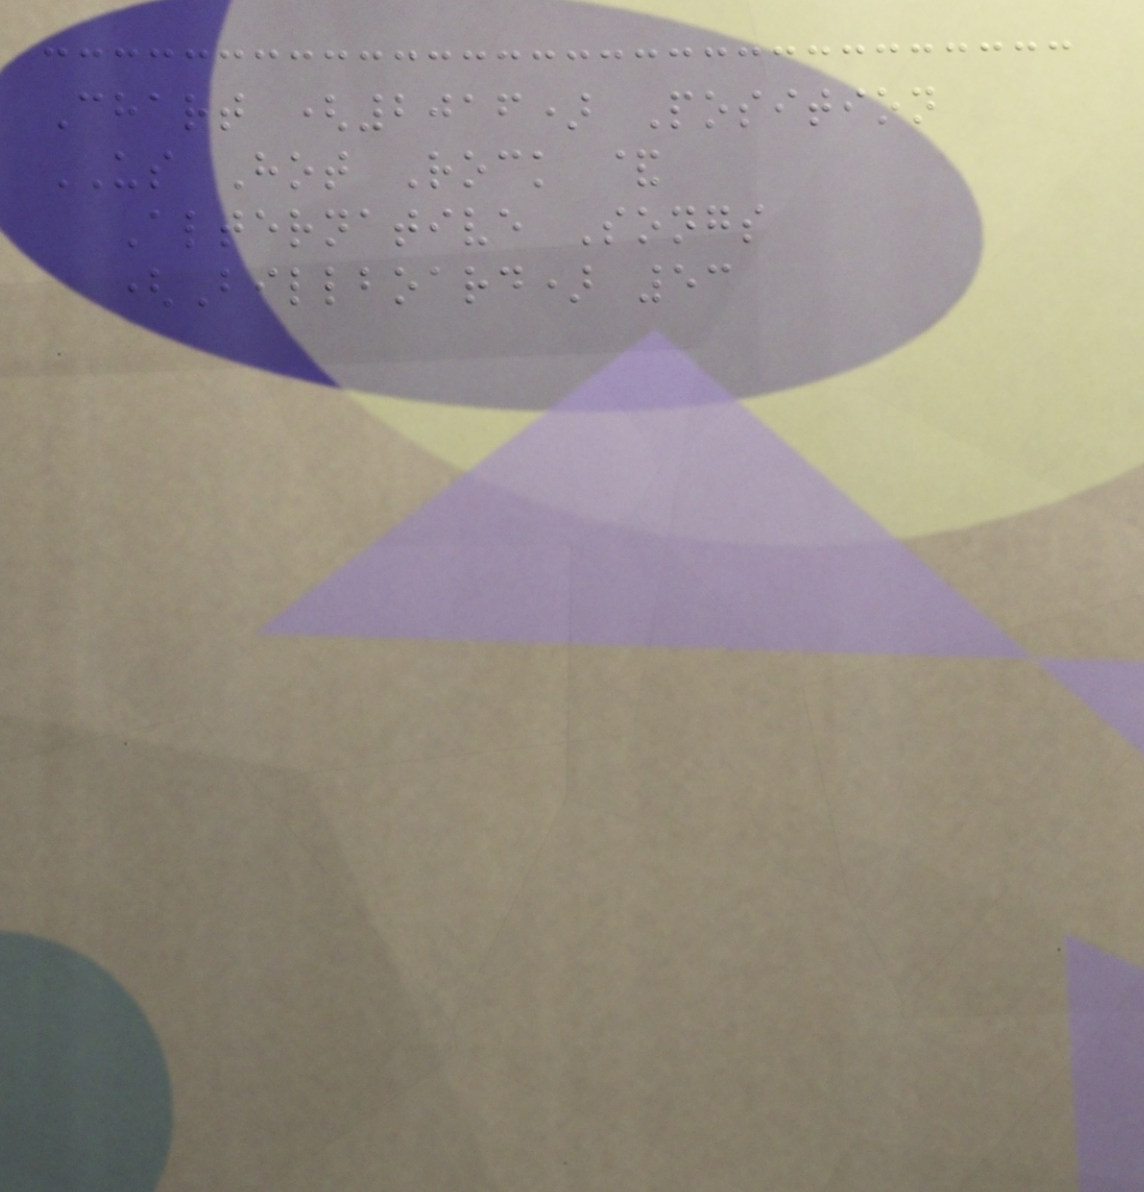Chart (2016) Position
US Hot Rock &
Alternative Songs
(Billboard) 53
